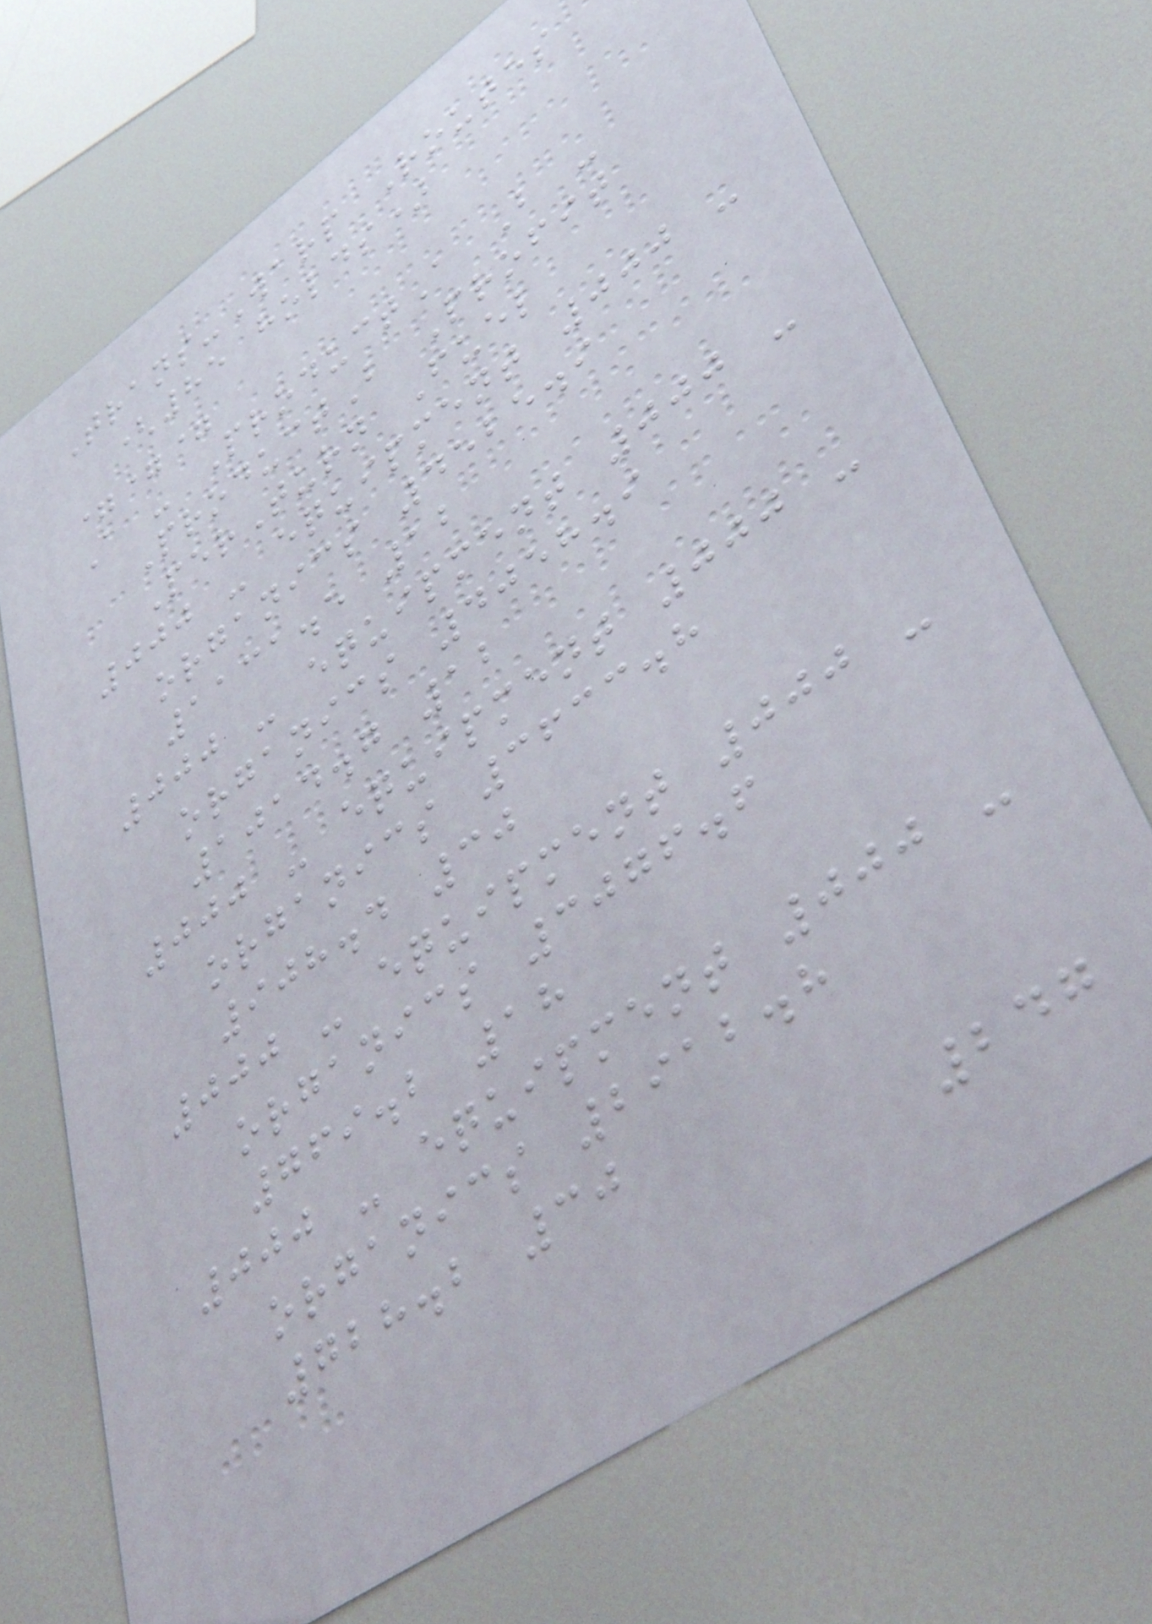Trans-Warp Routes
(85 holds)
===
A - ProductA B -
ProductB Profit
PerTurn Fuel
000 - equipment 000 -
organics 4525.9
1131.5 12
000 - equipment 000 -
organics 4058.9
1014.7 12
000 - equipment 000 -
organics 3633.8
908.4 30
000 - equipment 000 -
organics 3076.6
769.2 18
000 - equipment 000 -
organics 2912.8
728.2 30
247
